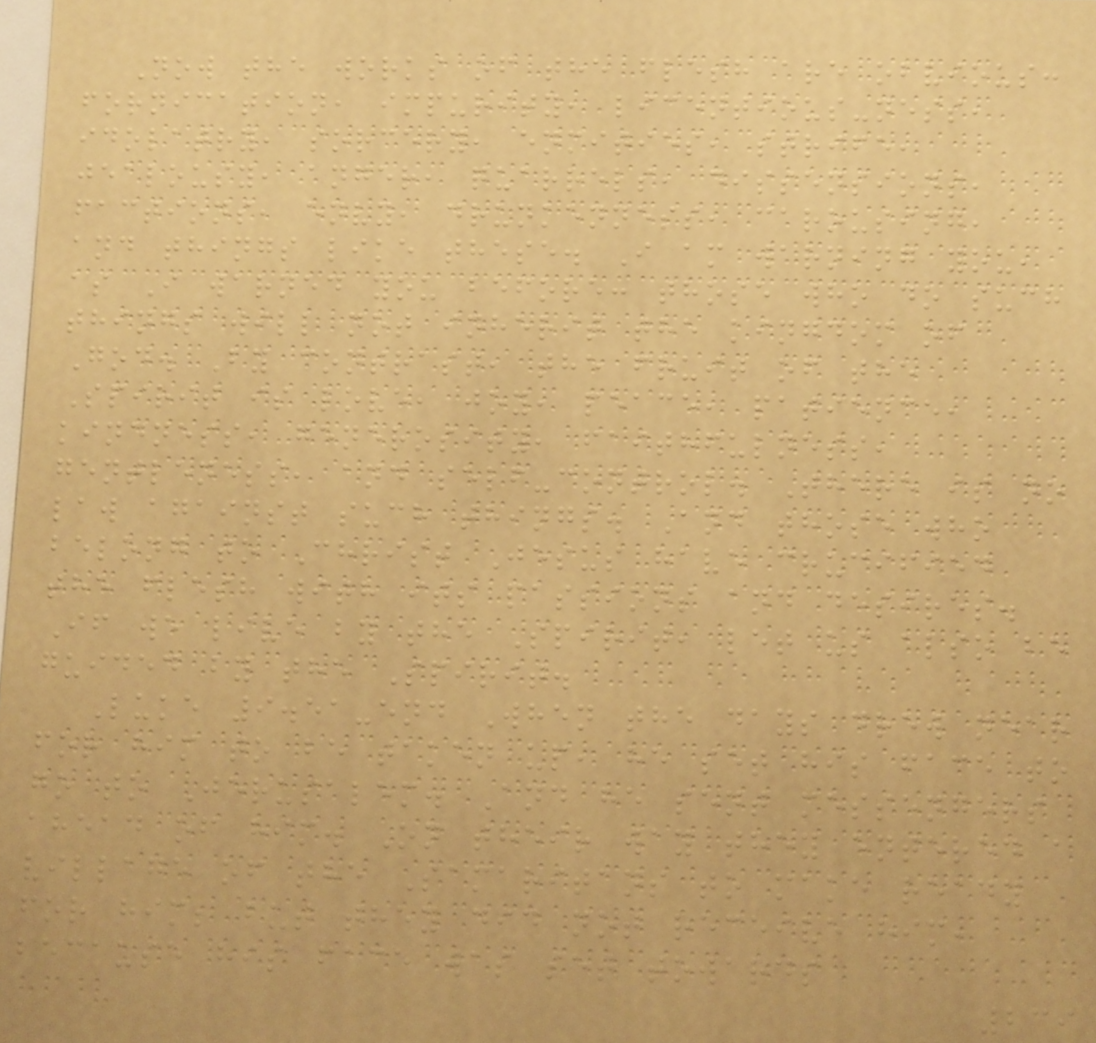Now the works of the flesh are obvious:
fornication, impurity, licentious-ness,
idolatry, sorcery, enmities, strife,
jealousy, anger, quarrels, dissensions,
factions, envy, drunkenness, carousing,
and things like these. I am warning you,
as I warned you before: those who do such
things will not inherit the kingdom of
God. By contrast, the fruit of the
Spirit is love, joy, peace, patience,
kindness, generosity, faithfulness,
gentleness, and self-control. There is no
law against such things. And those who
belong to Christ Jesus have crucified
the flesh with its passions and desires.
If we live by the Spirit, let us also be
guided by the Spirit.
Luke 9.51-end When the days drew near
for him to be taken up, he set his face to
go to Jerusalem. And he sent messengers
ahead of him. On their way they entered a
village of the Samaritans to make ready
for him; but they did not receive him,
because his face was set towards
239
